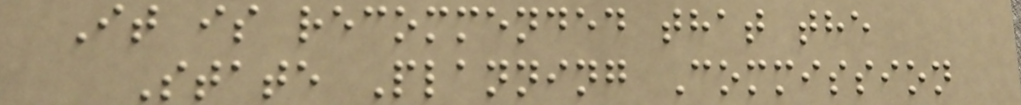It is recommended that the
State Planning Commission
